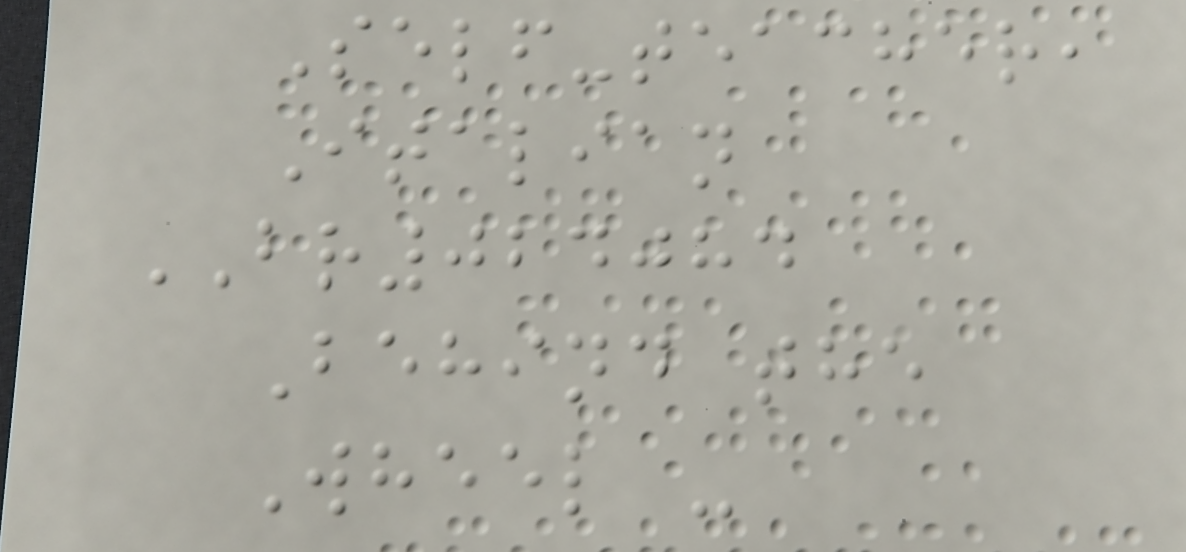Self-teacher,
Italian
BR024084
Behind the
Wheel -
